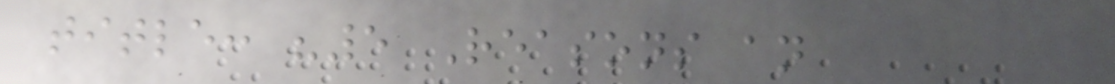title: "5 Reasons an
